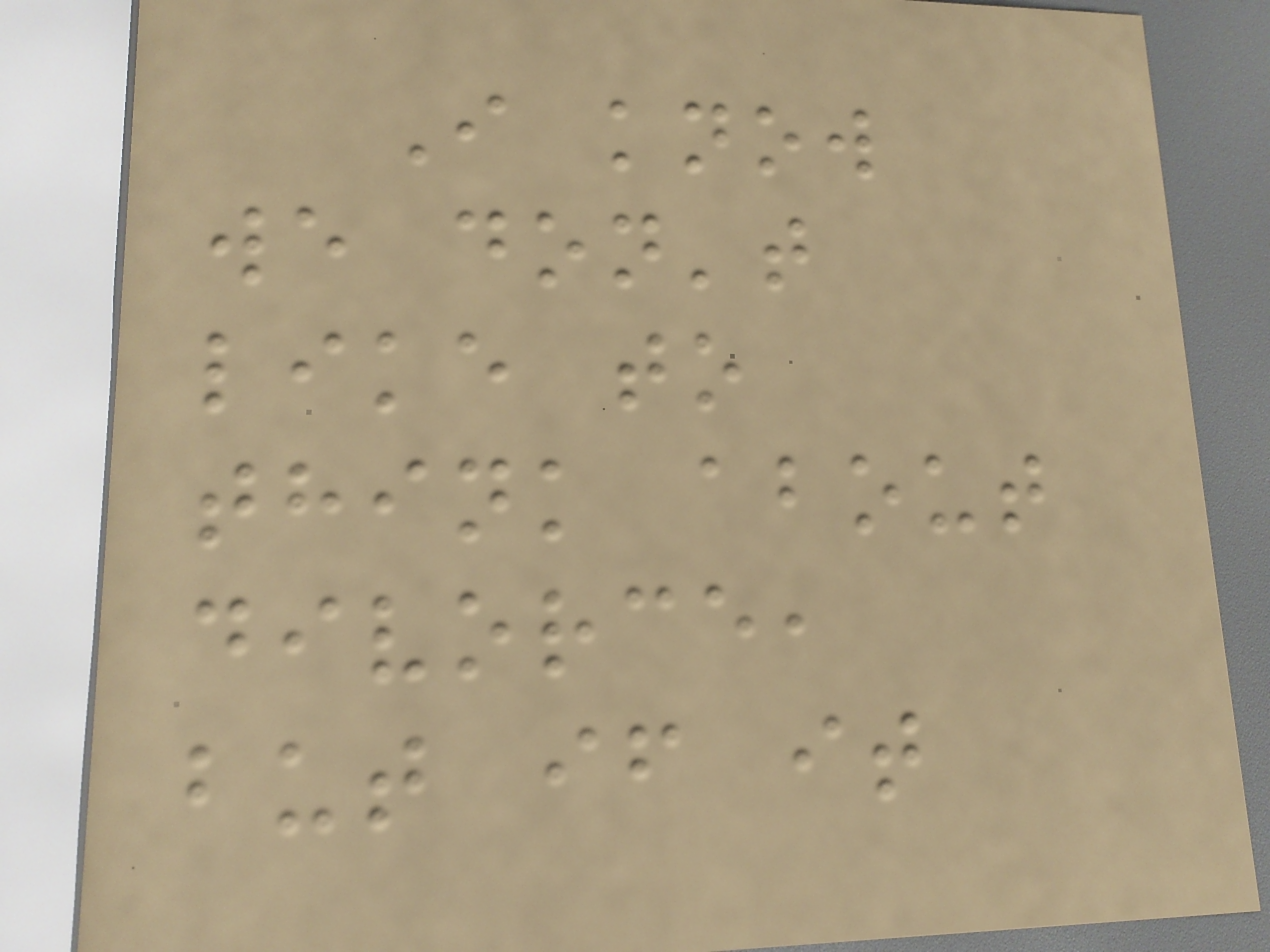I know
we don't
like to
think about
divorce,
but if it
